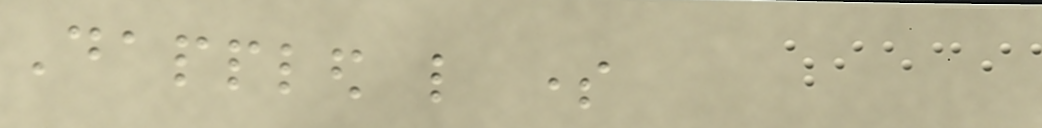Dappled like some
